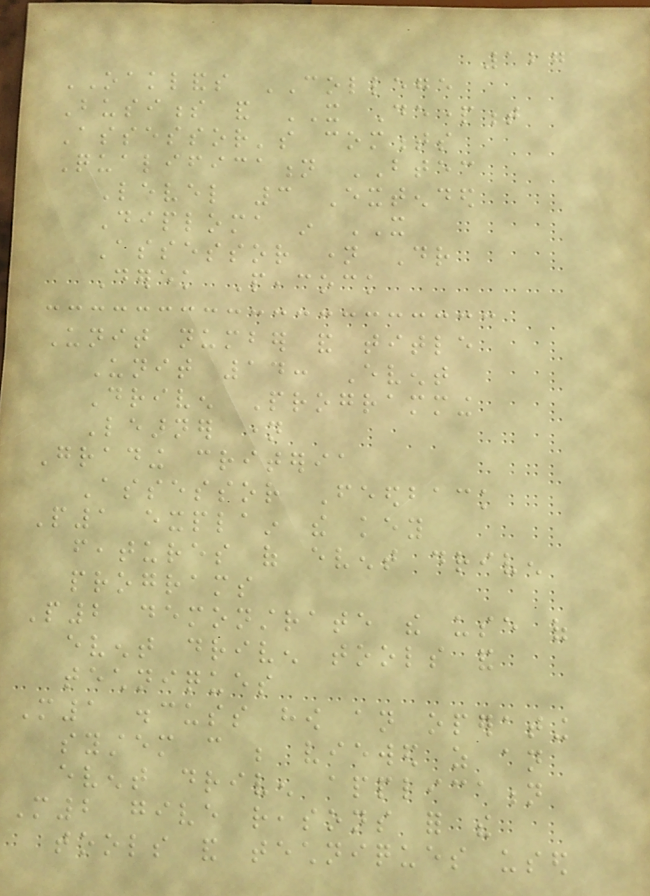127
OAKLANDS COLLEGE
Business and IT Department
Assessor's comments
Qualification BTEC
Level 3 Extended
Diploma in IT
Assessor name Dr
Derek Peacock
Unit number and title
Unit 14: Event
Driven Programming
Learner name
Grading criteria
Assessor Feedback
P1 explain the key
features of event driven
programs
P2 demonstrate the use of
event driven tools and
techniques
M1 discuss how an operating
system can be viewed as an
event driven application
M2 give reasons for the
tools and techniques used
